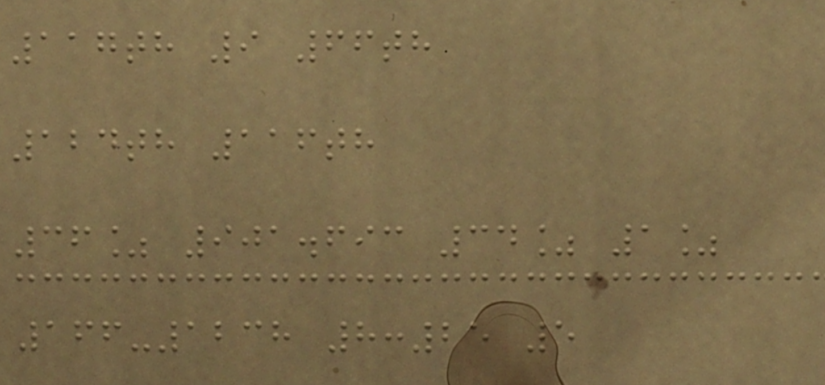117th 9 66th
124th 116th
36% 901.693 34% 1%
166-1238 8:25 5
